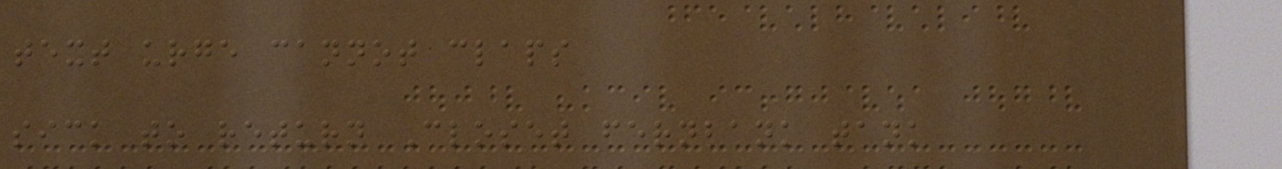text urge cannot claps
sick to return Closet fernbank tank
